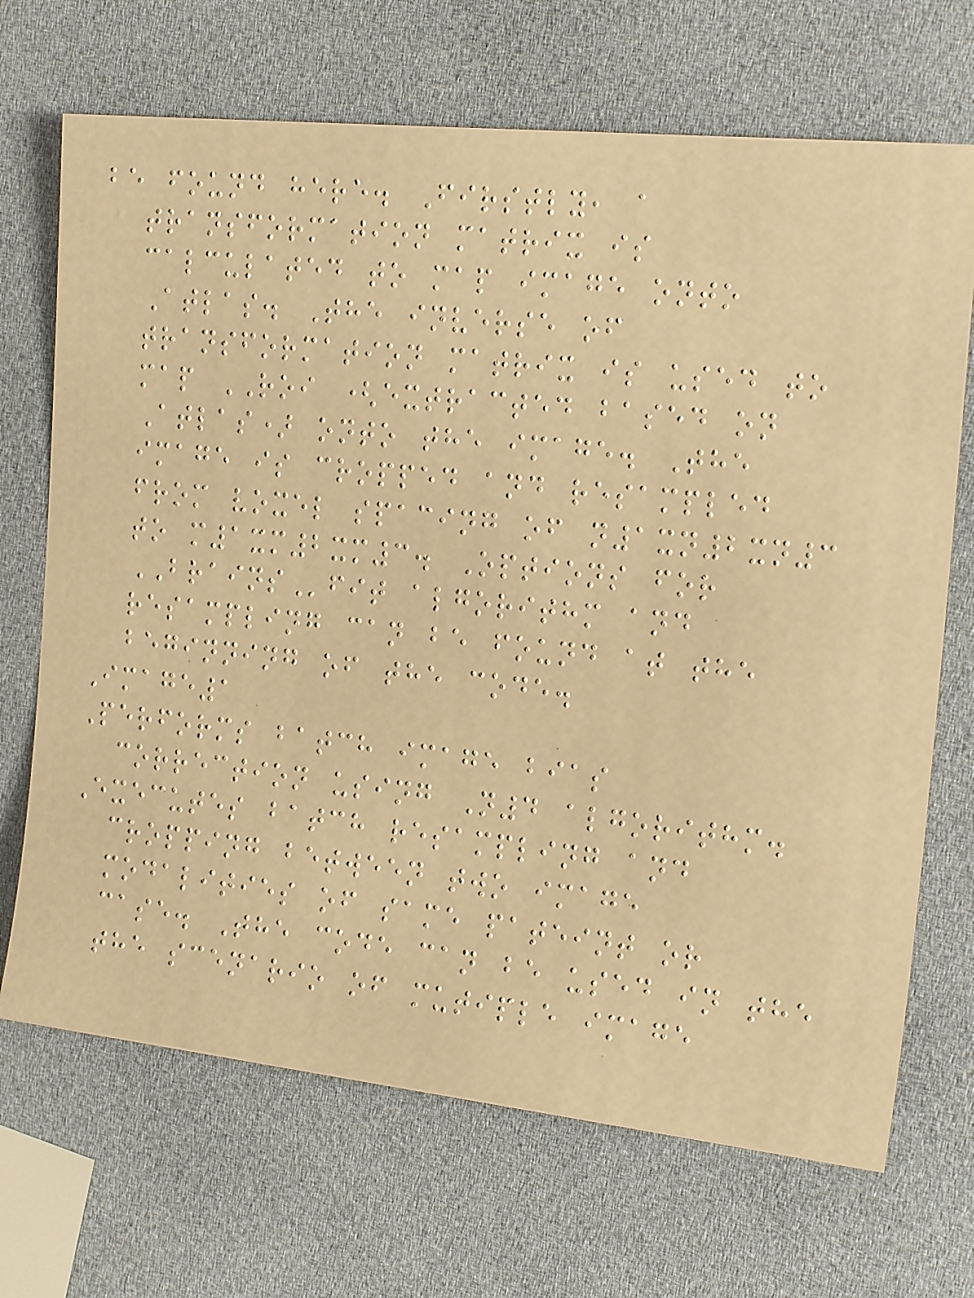be found here. Firstly, a
transformation matrix is
calculated to map image onto
Atlas. The inverse of
transformation matrix is used to
map ROI (extracted based on
Atlas) onto the image. The
image is cropped and resampled
from voxel spacing of n1xn2xn3
to m1xm2xm3. Options for
BRAINSfit algorithm and
resampling can be found at the
beginning of the code.
Image1
Performs batch image bias
correction using N4 algorithm.
Executes batch resampling and
cropping between two image
modalities of same pateint or
case. The code can be used in the
the scenario of mutiple image
